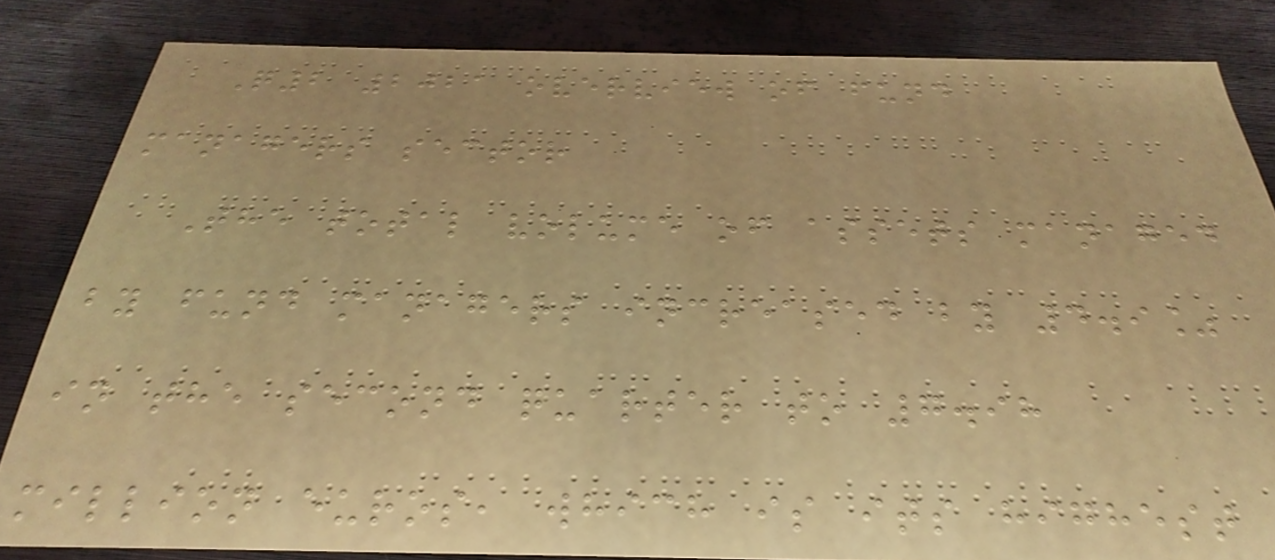Q2 2021 overview of fund
managers sector
The total volume of assets managed
by fund managers increased by 4.9%
in the second quarter to 7.98
million euros, which is its highest
